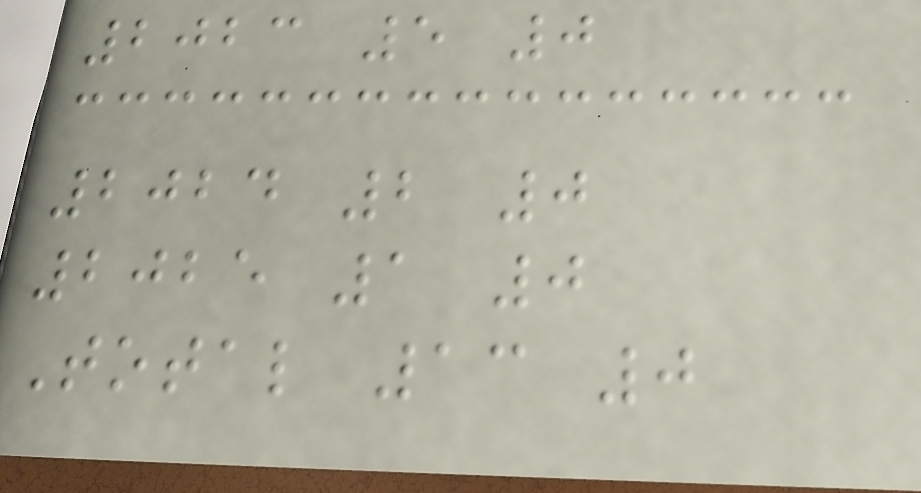2023 5 0
2024 2 0
2025 1 0
Total 13 0
